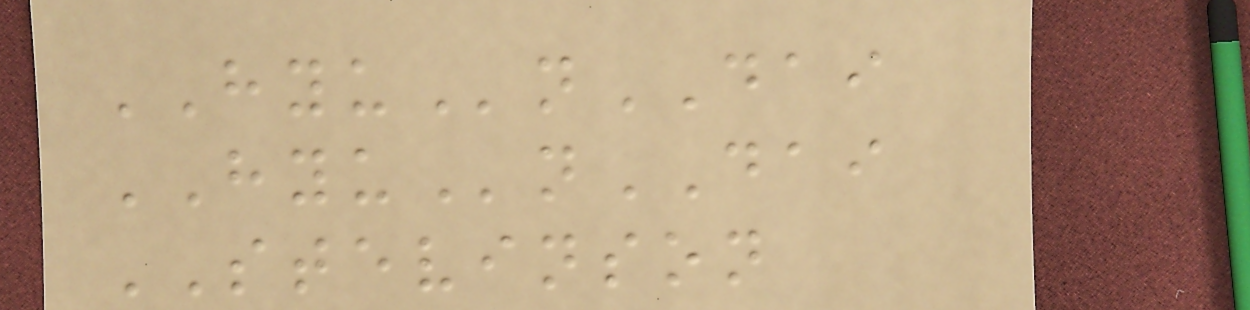HYUnDAI
HYUnDAI
STEVINSON
